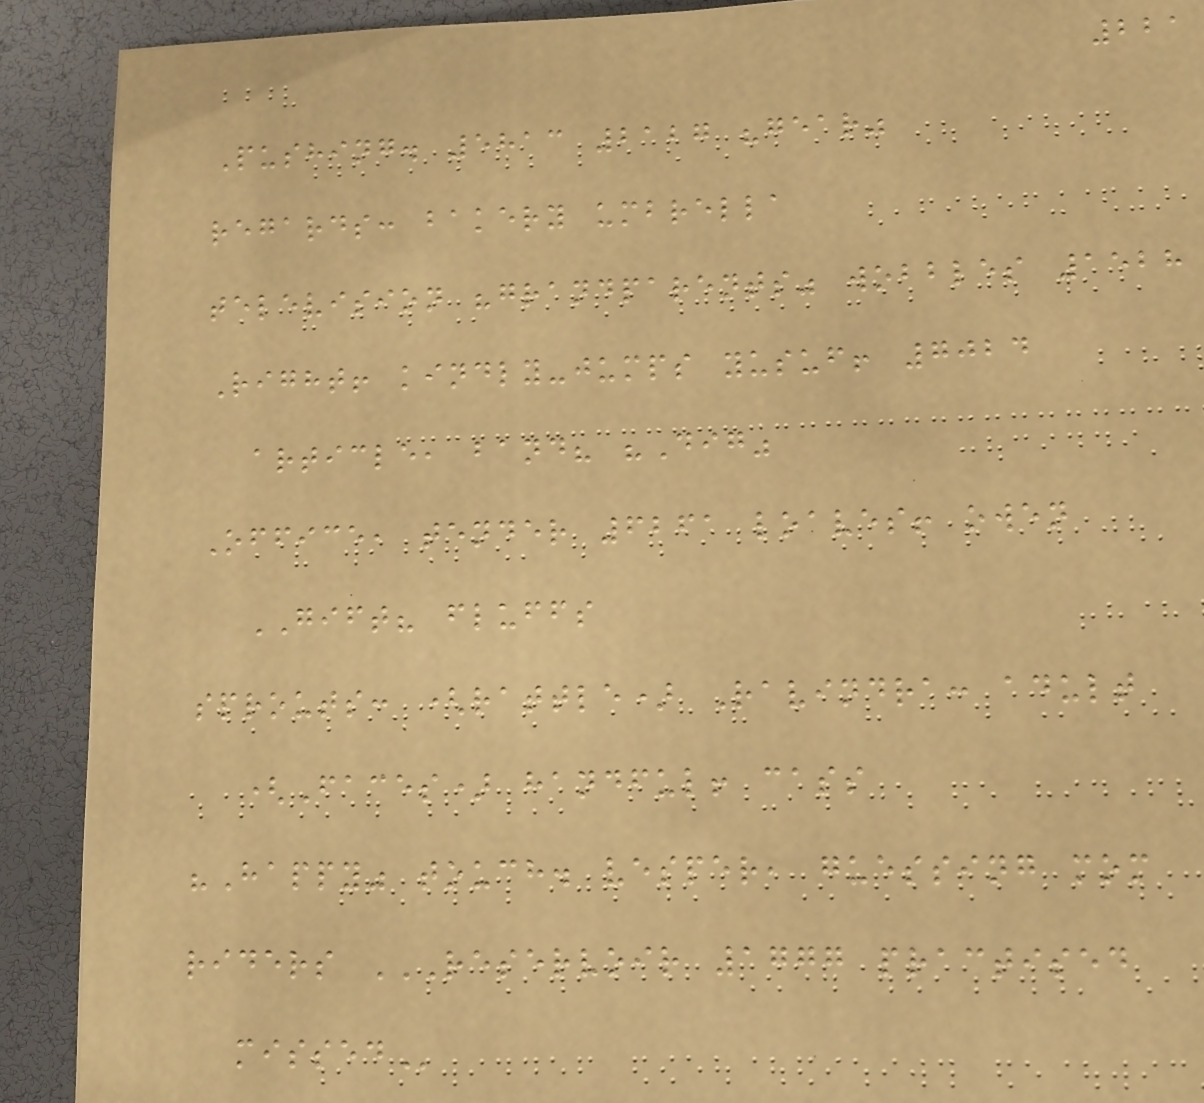221
Pushing. 5813 2127 "gear"
regards: bakery umbrella
television "grandparents" wobbles 1528
Right! kindly-jumps yusuf! 7024
article, band? "Dig"
Office, tender 6261 loaves! owen
GIFT? fluffs
sprouts: (rattle) Ravindra: adult
(Faces) handful! cass
"Happy" touch. vesper, guessing mom
riders RESERVOIR 1777 PRACTISED
MISSED
